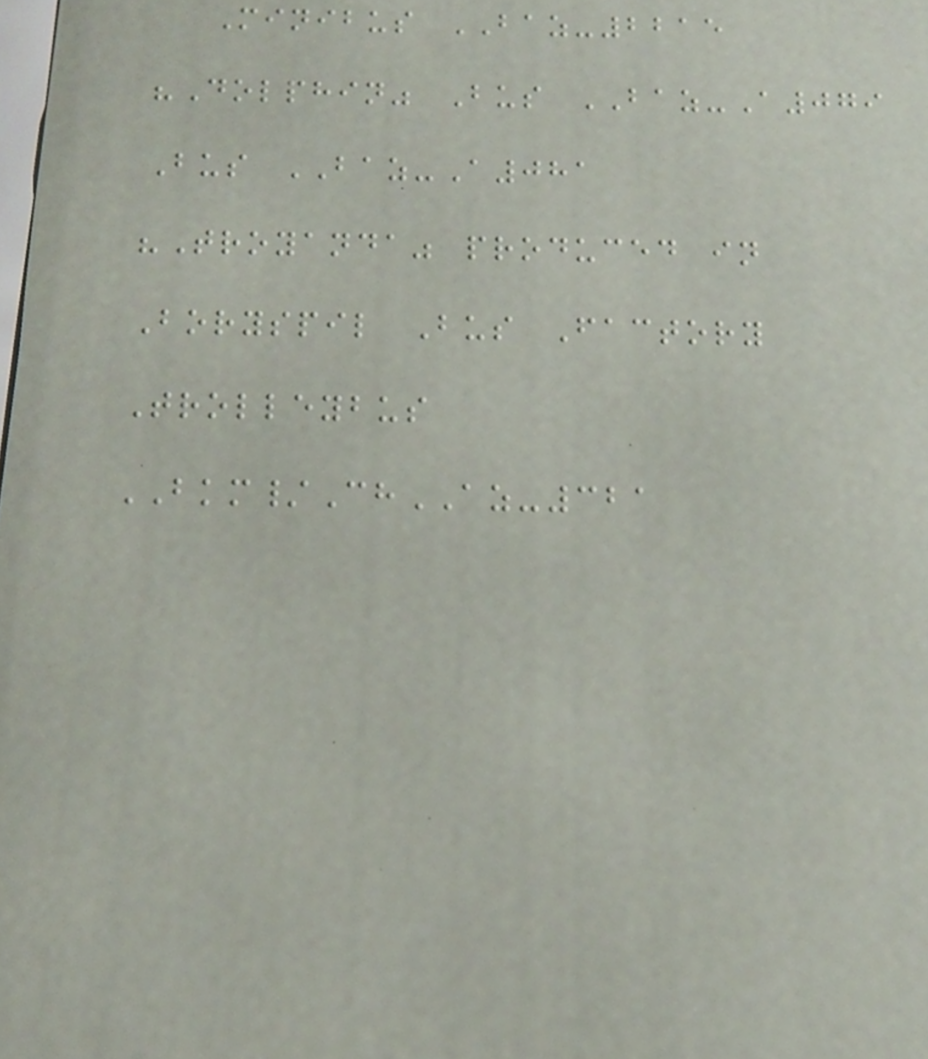Minibus BAZ-2215
"Dolphin" Bus BAZ-A079
Bus BAZ-A081
"Troyanda" produced in
Boryspil Bus Factory
Trolleybus
BKM/ChAZ-321
